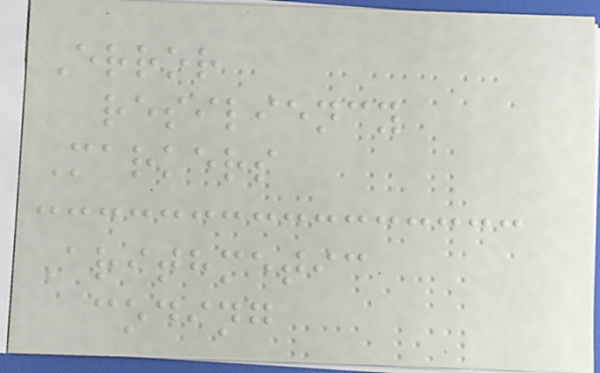Error
resiliency
Markers
Arithmetic
coding
